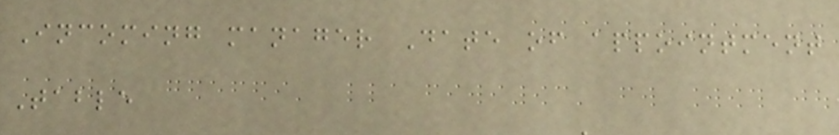Incoming manager Date of appointment
Table
